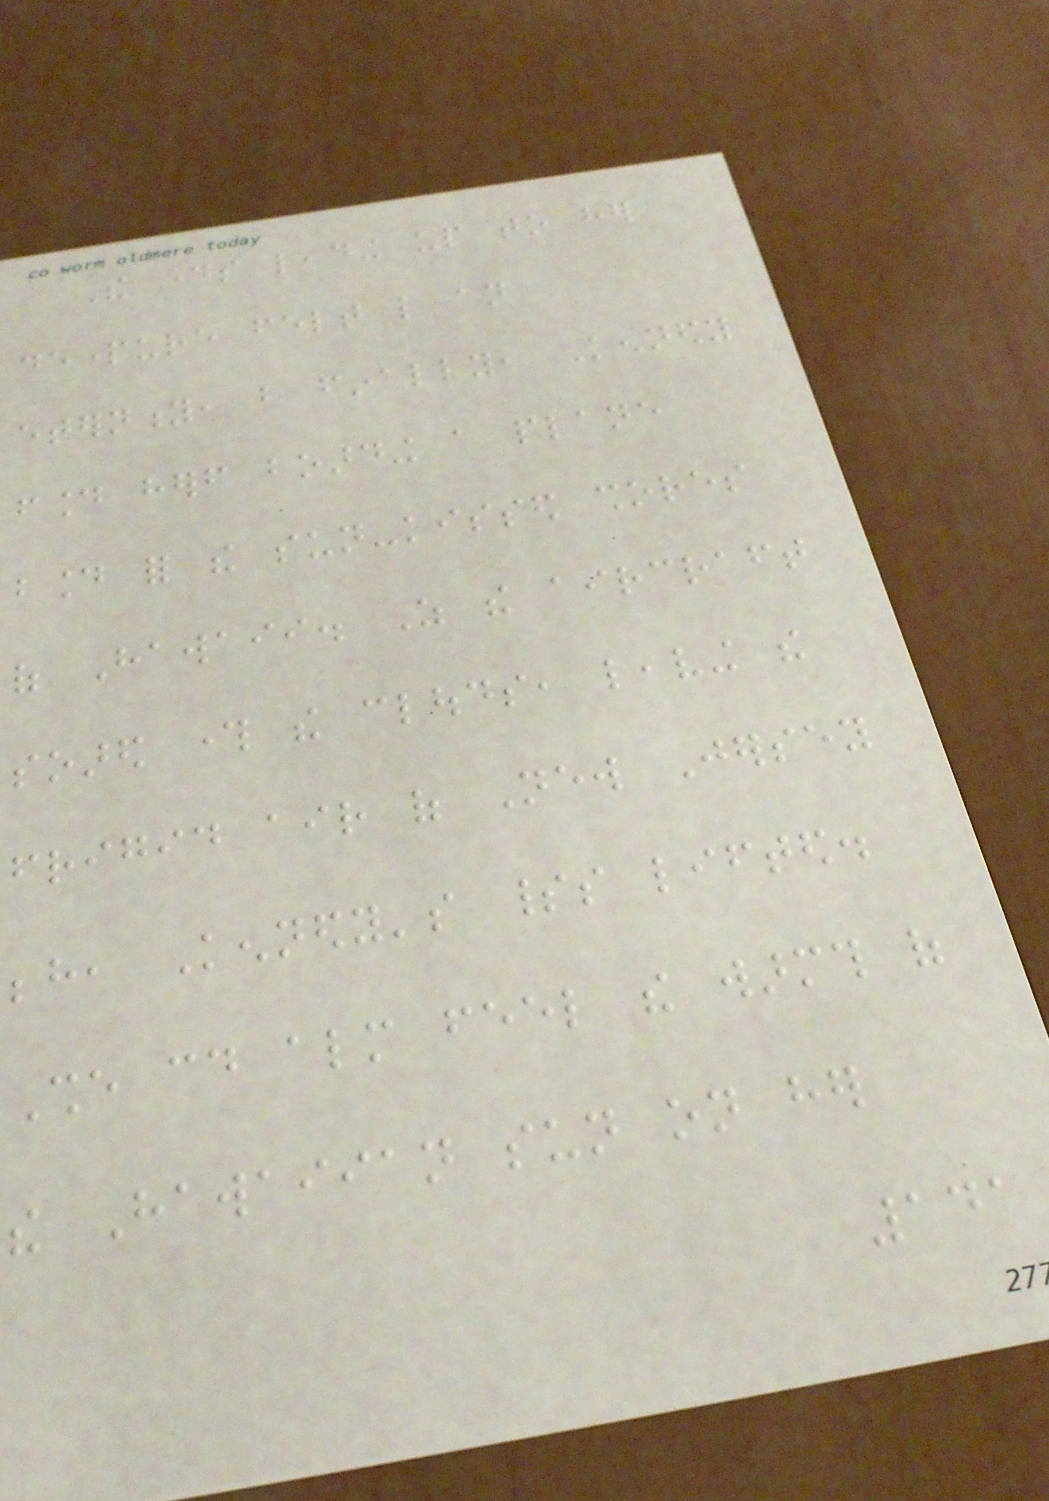The days leading up to her
departure felt like an
eternity, but finally, Kennedy
found herself boarding a plane
bound for the sun-kissed shores
of Hawaii. As the aircraft
soared through the clouds, leaving the
frigid air of New Jersey
behind, Kennedy's spirits lifted.
She could almost feel the warmth of
the Hawaiian sun on her
141
